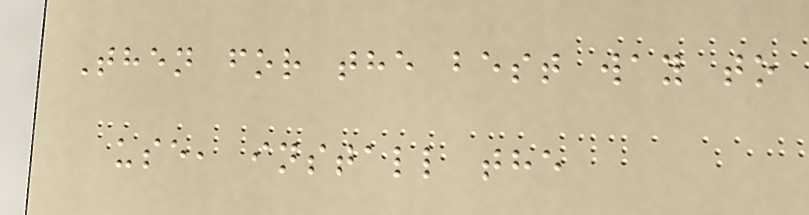Then for the best way to
use, install the
